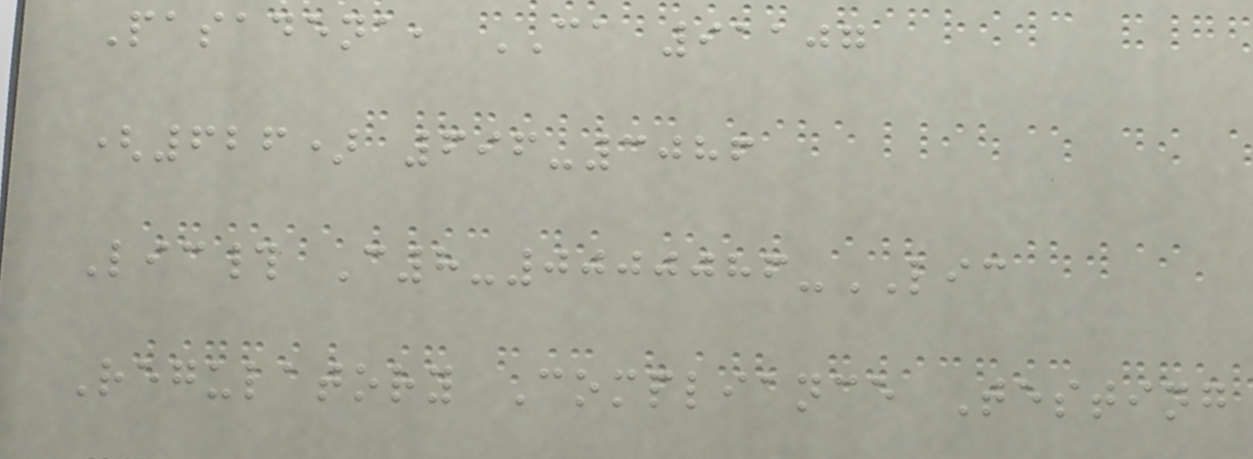Pasadena, CA 91107
(626) 696-3086
Lic# C8-0000086-LIC
Regulatory Compliance Testing
